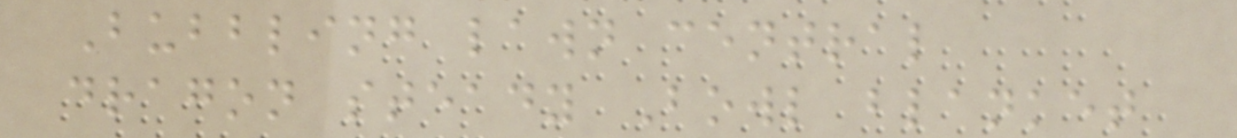Bubbling lawn central
dragon steady Bowl blanket
